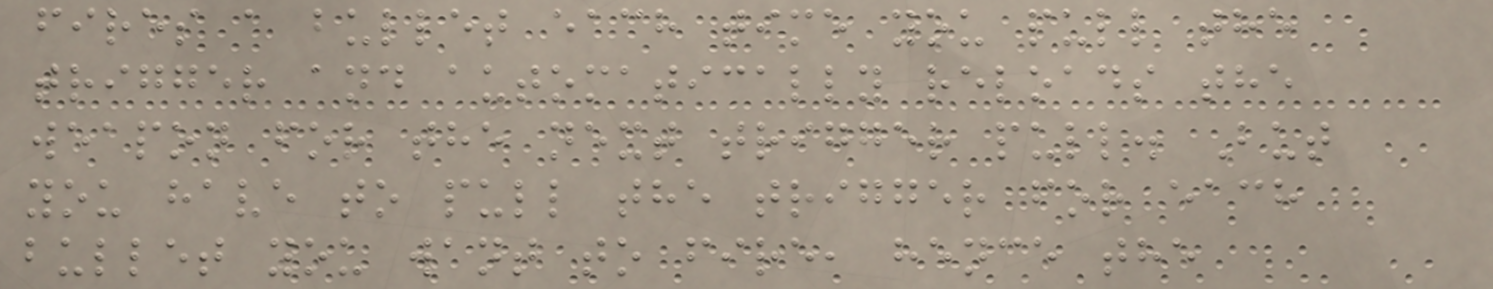fires a bullet each time you pull the
trigger and automatically reloads the
weapon for the next trigger pull. But
you have to pull the trigger for each
bullet you want to fire, hence the
